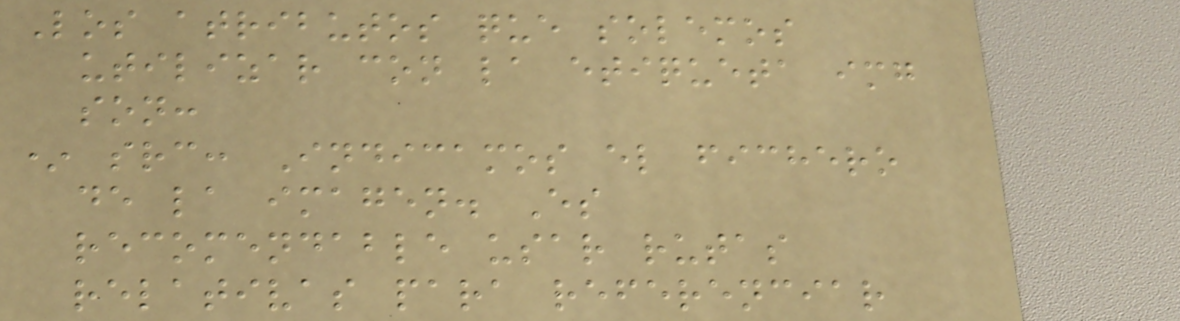Los atributos que solemos
utilizar con la etiqueta img
son:
* src: Indicamos el fichero
de la imagen. Es
recomendable usar rutas
relativas para referenciar
